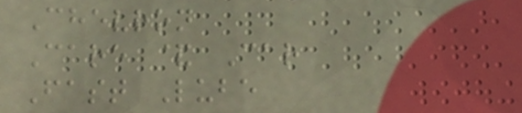Chevron
Care & Car
Fast Lube
